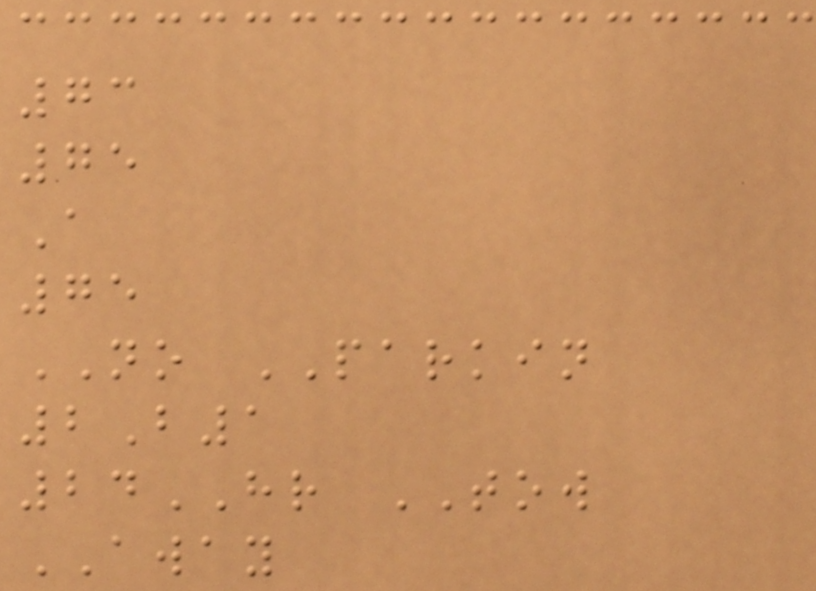73
75
A
75
NO PARKIN
2B1
24HR TOW
AWAY
